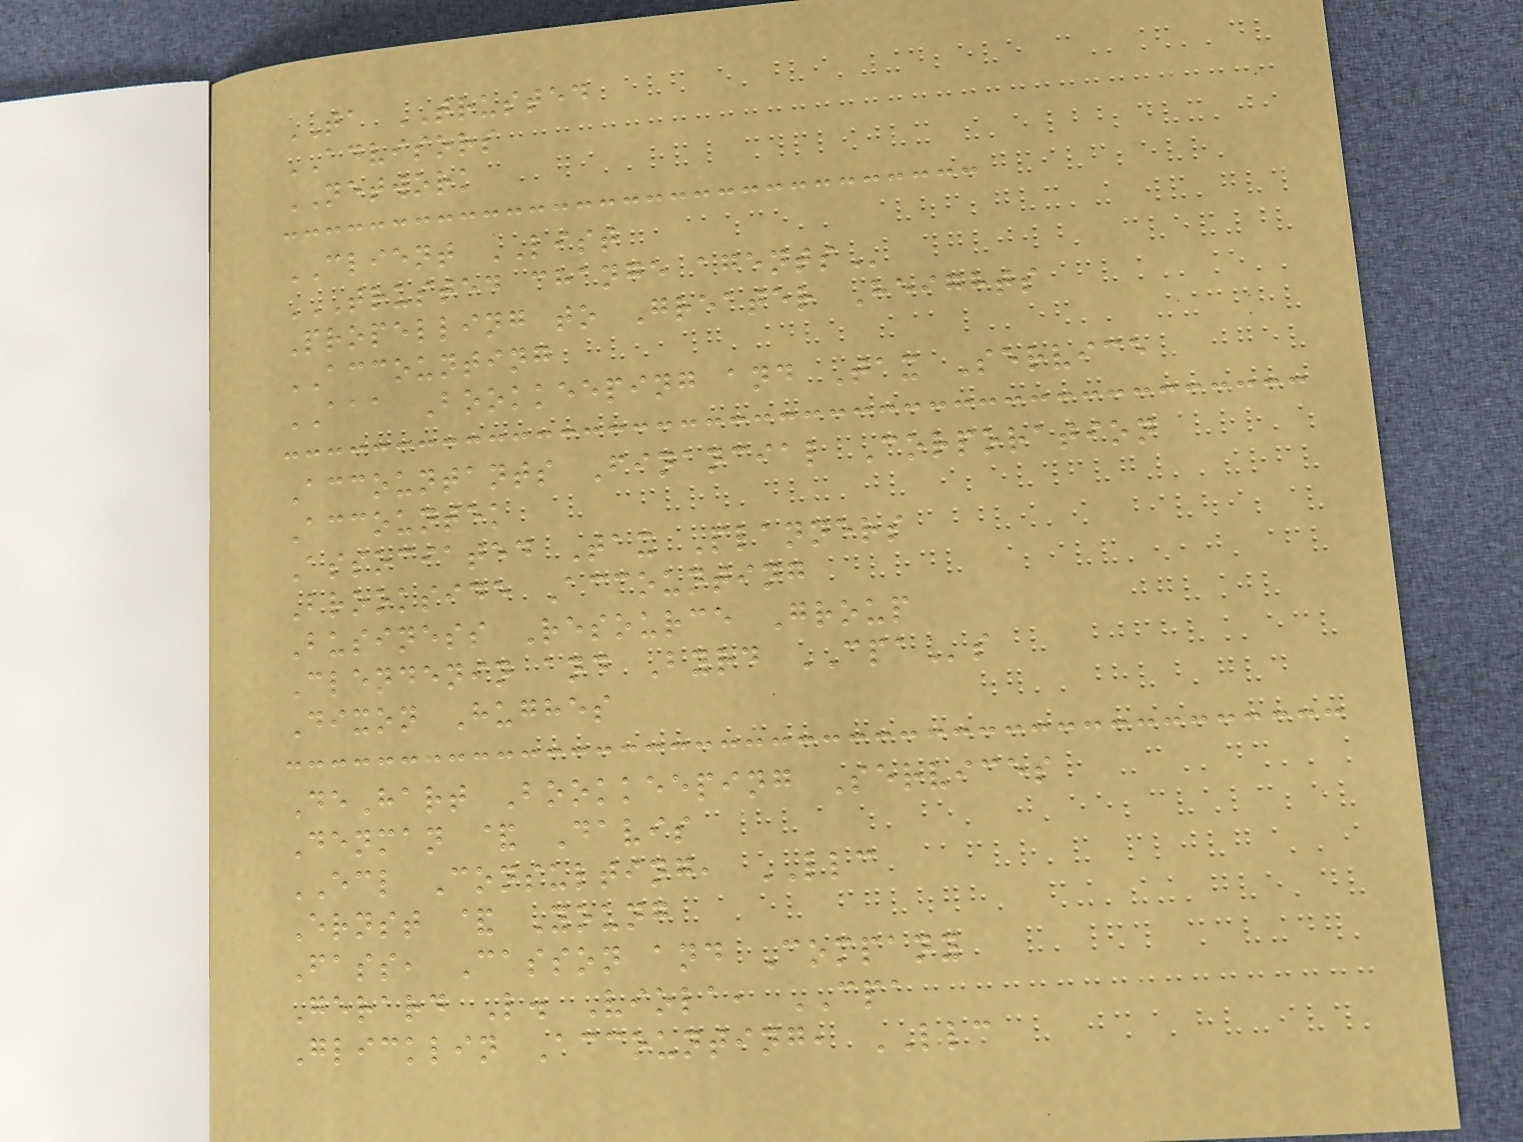TA TRUSTED
ADVISORS
NETWORK
CLIENT LIST
TRUSTED CHANGE AGENTS
Propelling to Greater Heights
ACCOUNTING
AAA Bookkeeping and Tax Service
Accountants Financial Corporation
Accountek
Associated Tax Planners
Brookside Accounting
Business Resource Group
Clendenin and Byrd CPAs
Dixon Hughes
DeHart Bookkeeping Services
Denman & Davis
ECL Consulting, LLC
Ernst & Young
Fass, Casson and Company
Gerard L. Viola, CPA
Glicklin Accounting, LLC
